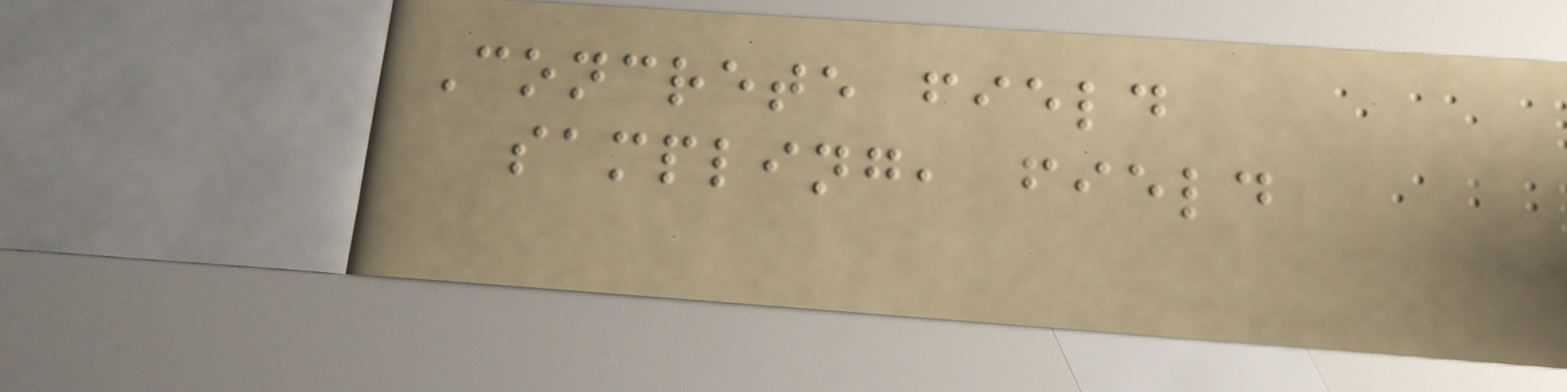Concrete field
sampling, field
